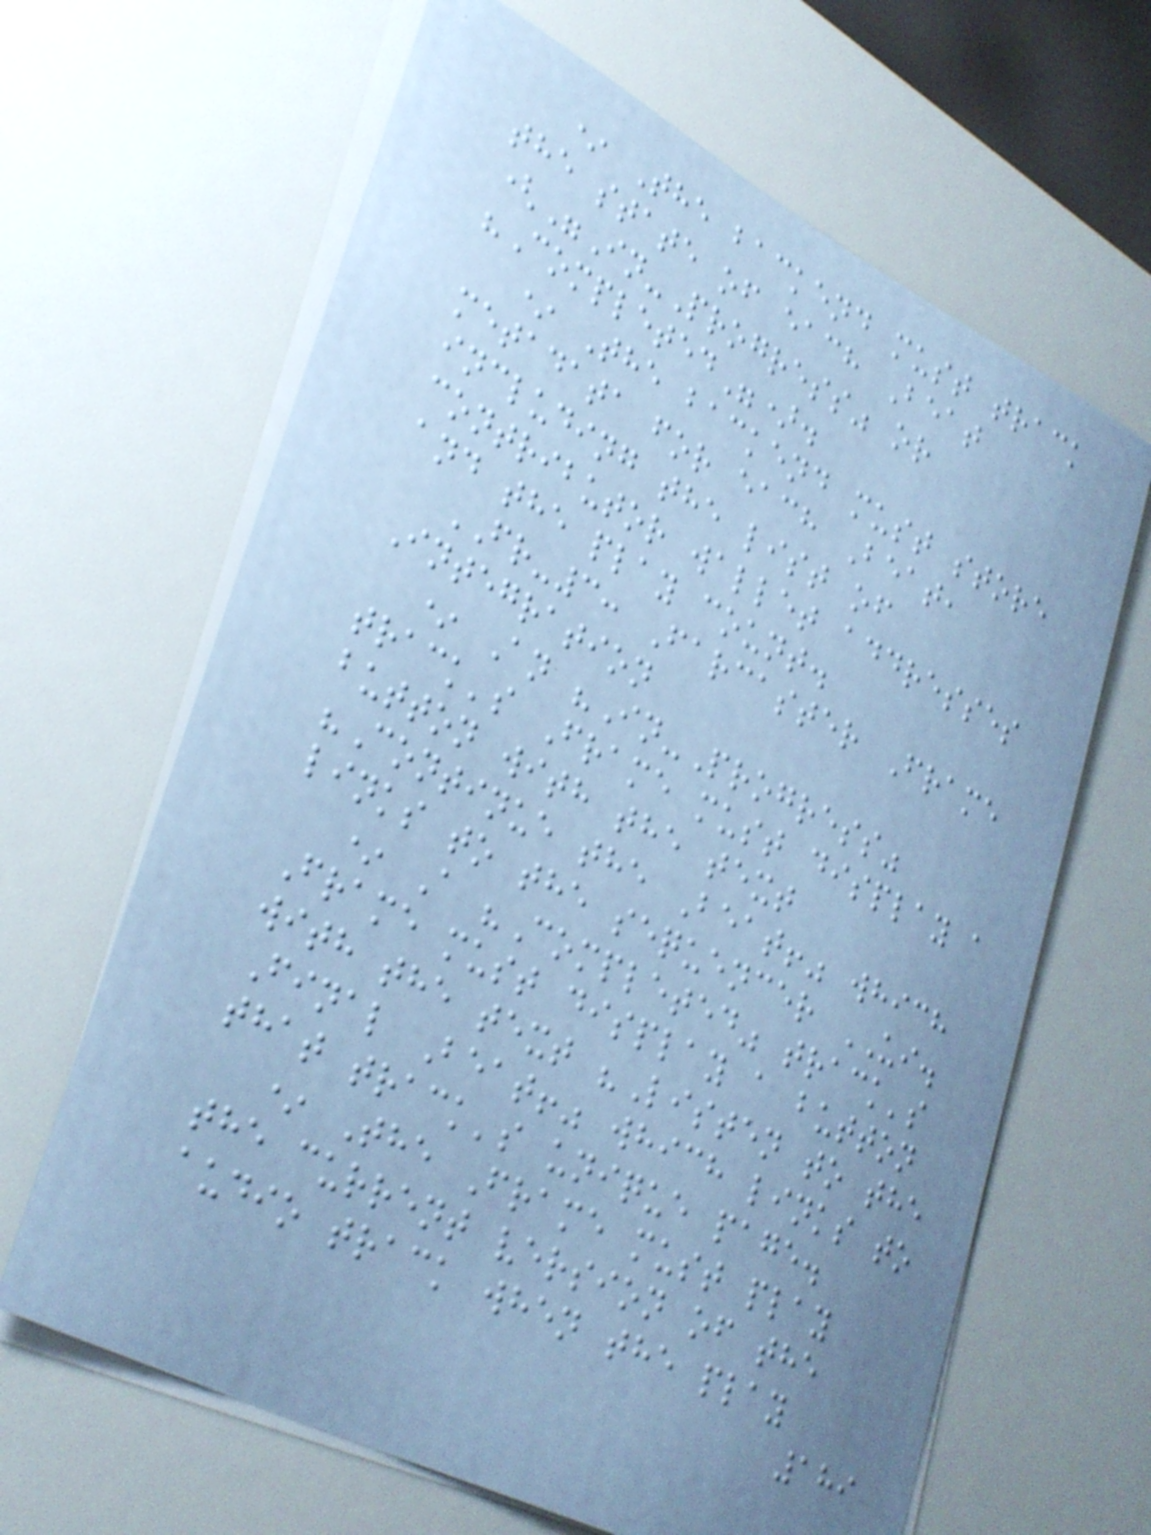* The backend must track
the state of each Beat
("In-Progress" or
"Completed").
* The backend must store
metadata for each Beat,
including the list of
contributor wallet addresses
and the play count.
FR-3: Farcaster Frame
Integration
* An "In-Progress"
track's Frame must display a
button with the text
"Continue the Beat!" which
links to the sequencer UI.
* A "Completed" track's
Frame must display a button
with the text "Listen to the
Final Beat!" which links to
that track's unique page.
* The Frame must play
the current version of the
audio track when the play
189
